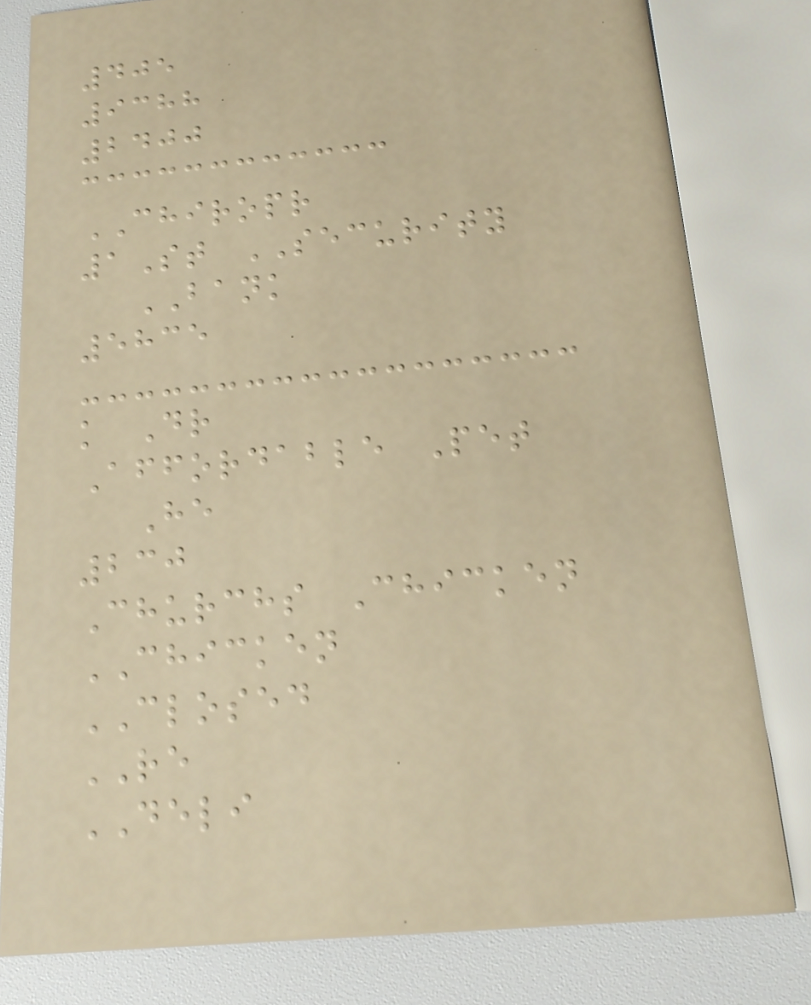405
9388
2400
CHIROPR
1St SECURITY
BANK
5835
k Dr
Affordable Pet
He
230
Churchs Chicken
CHICKEN
CLOSED
RE
DELI
